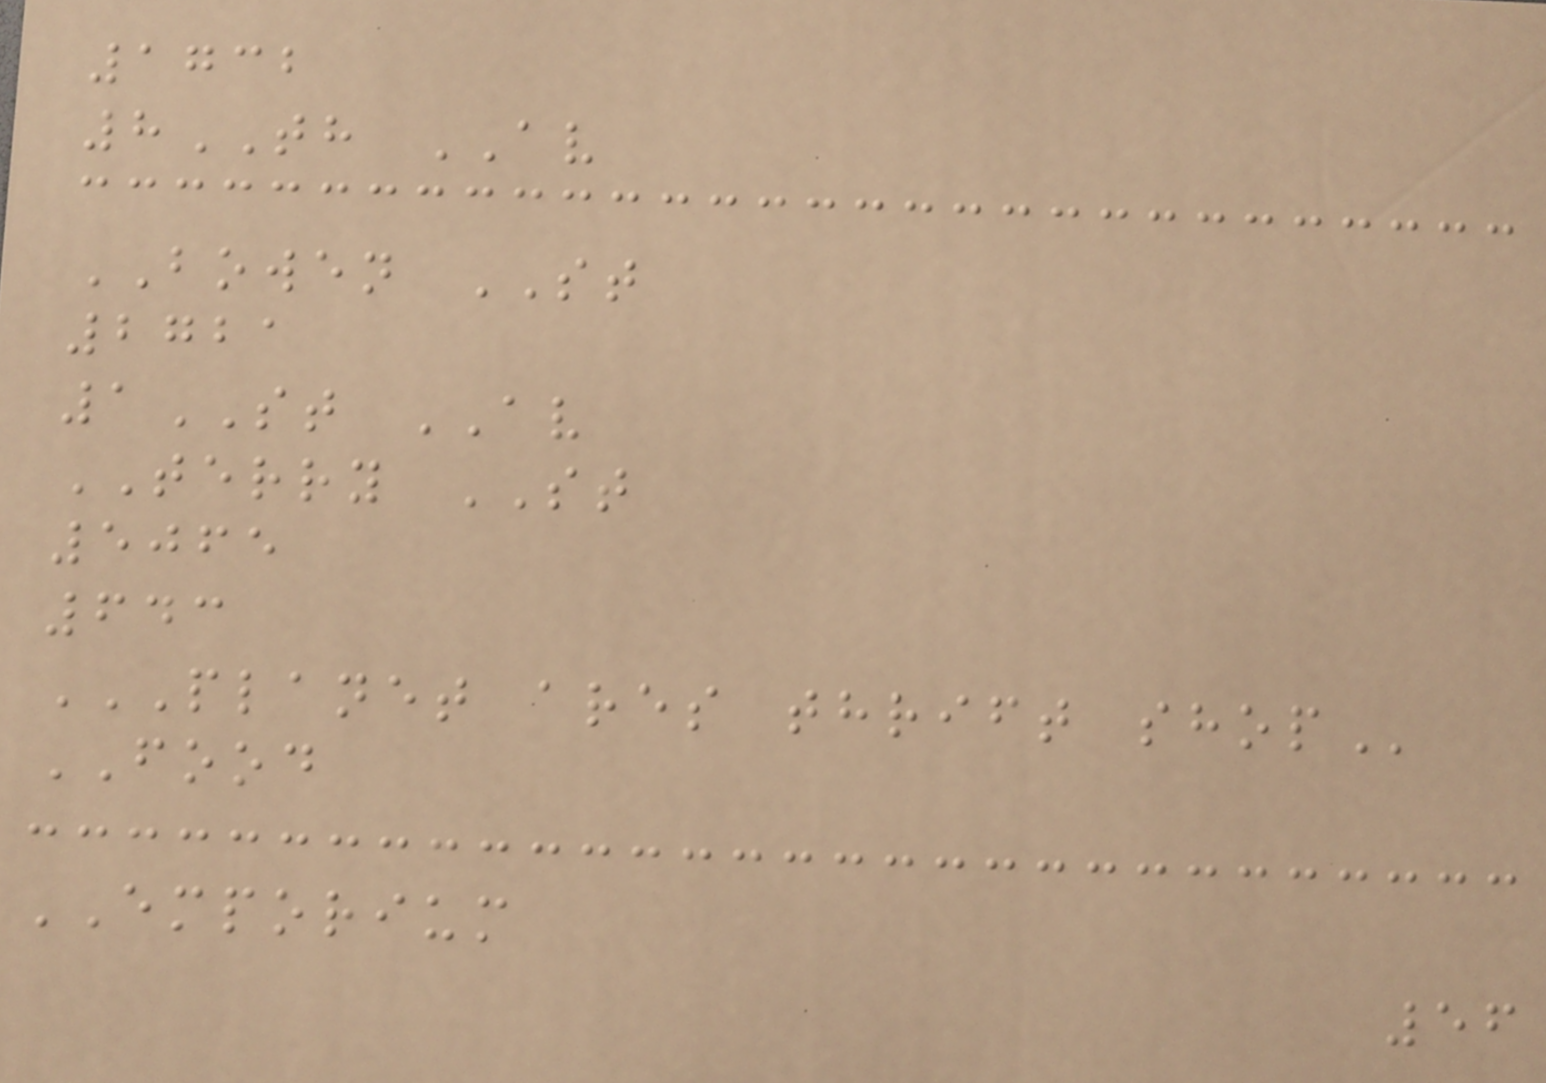1732
8TH AV
BOWEN ST
2721
1ST AV
TERRY ST
5065
643
PLANET ARES THRIFT SHOP
FOOD
EMPORIUM
56
